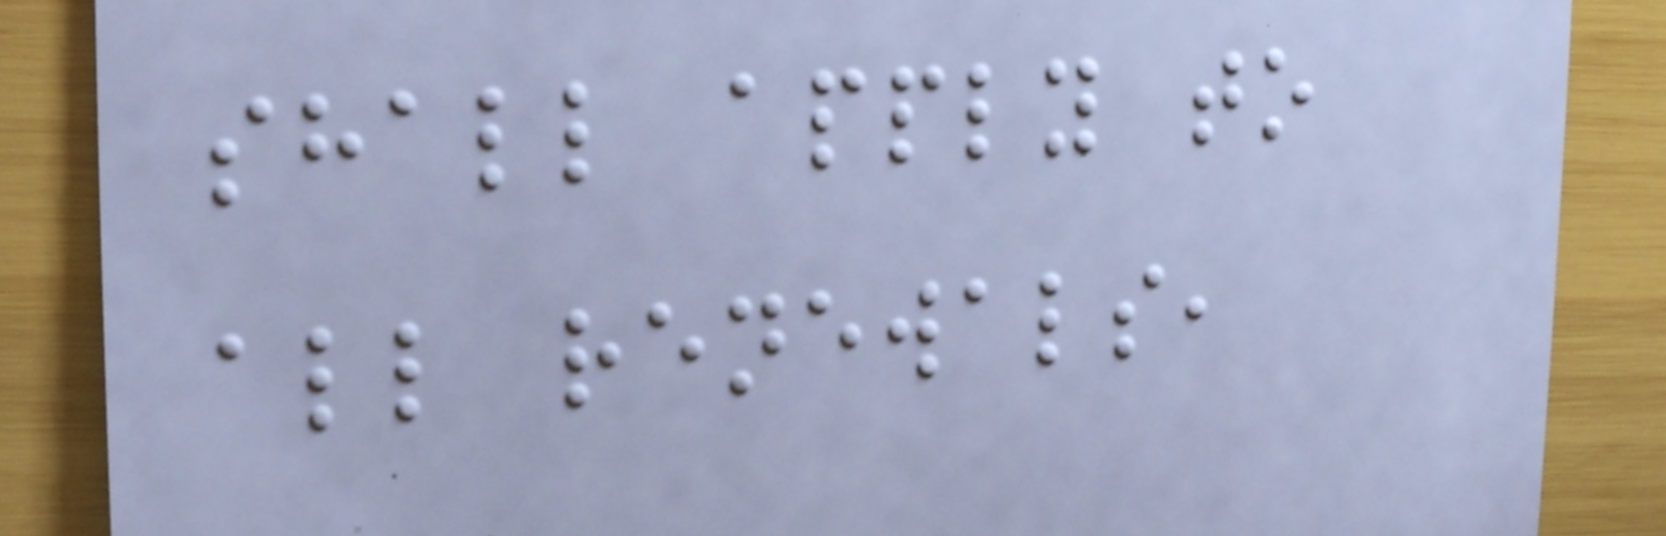shall apply to
all renewals,
